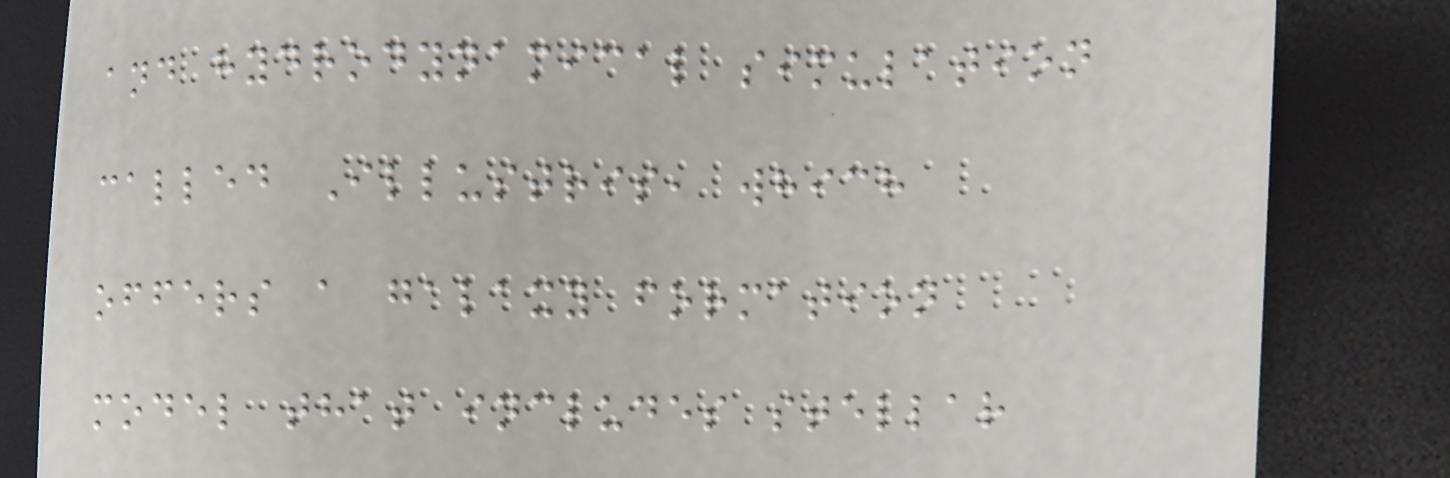and hydrodynamical simulation
called Illustris, which
offers a galaxy formation
model that includes stellar
